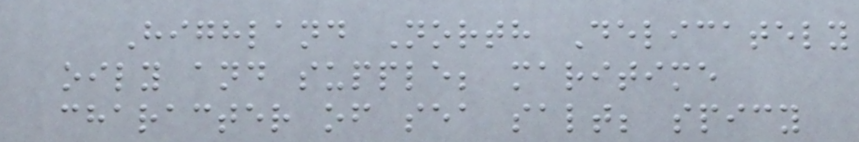Highland North Delicately
oily and supple; maritime
character of sea salt; spicy
